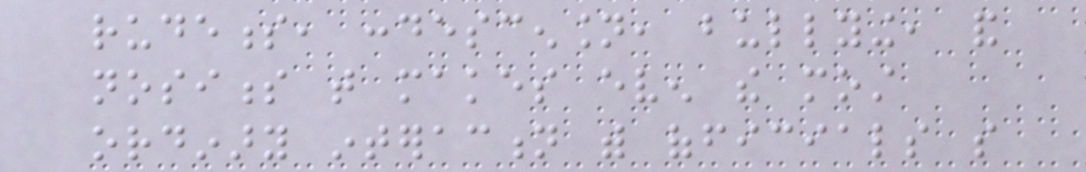rudeness, condescension, bullying, and
nosiness that makes even the most
ordinary interaction with officials so
